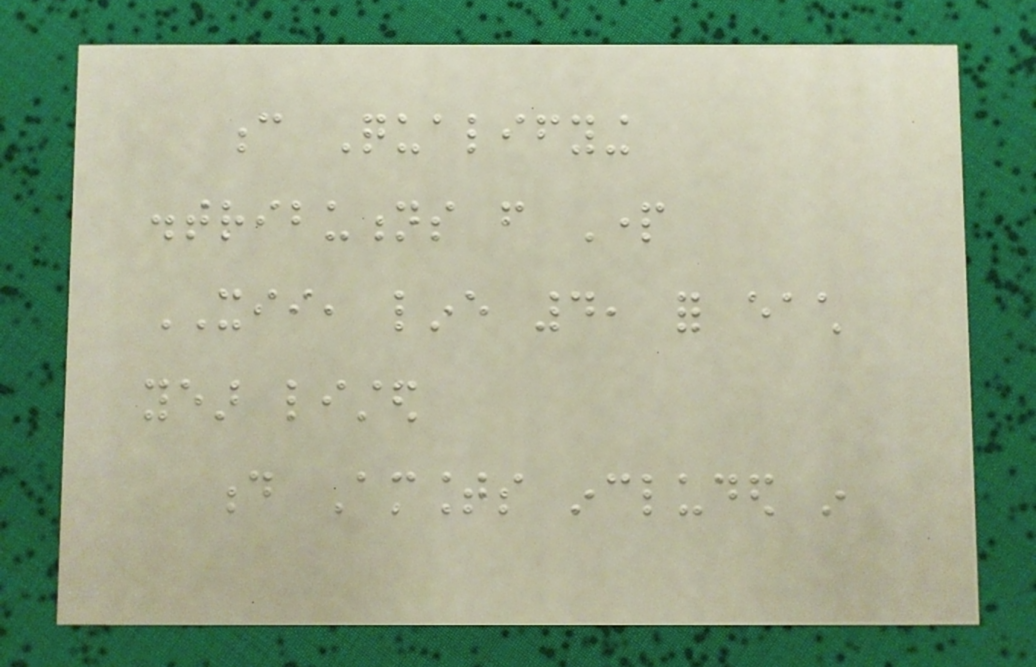c Qualifying
distributions from Part
XII, line 4, for each
year listed
d Amounts included in
